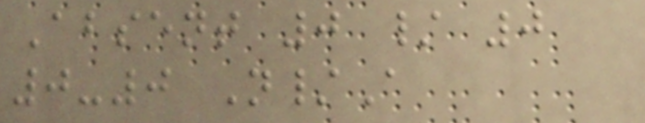Absent 0 / 0
0-0 N/A
